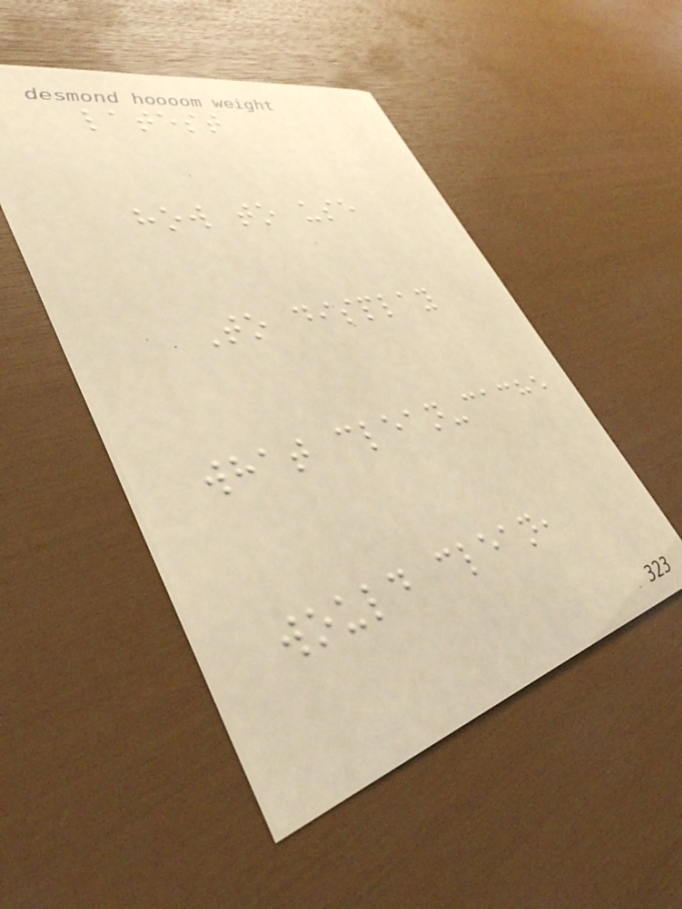latest
how to use
To display
what clean-cache
would clean,
